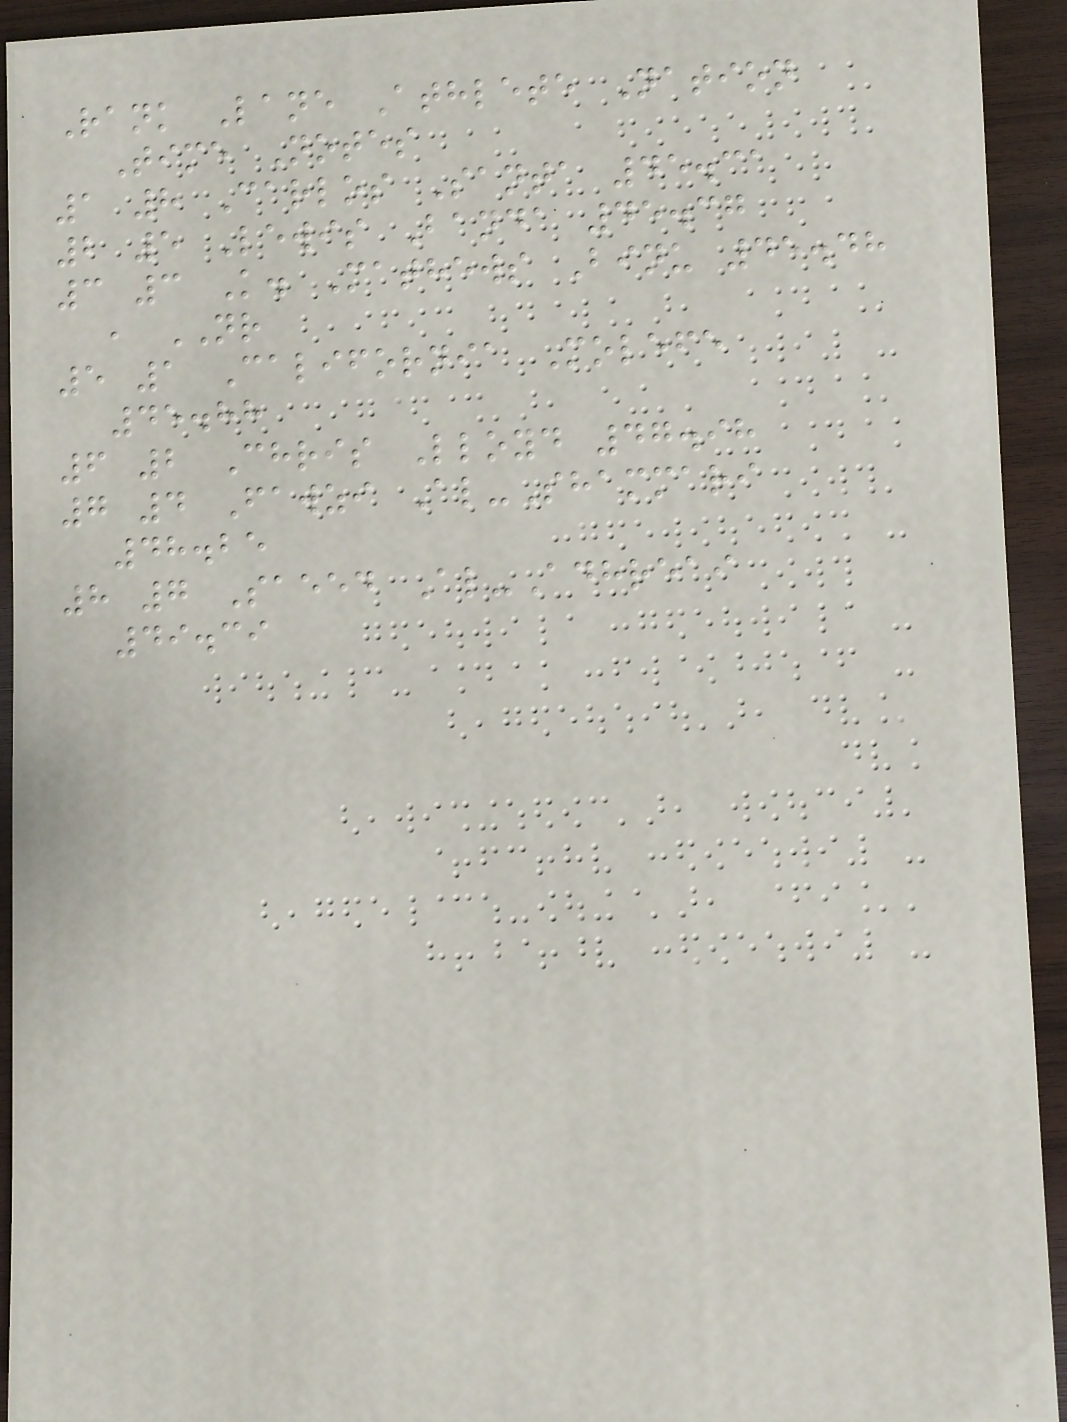Rank Lane Athlete Nation
Time Notes
1 8 Carlos Santa 45.31
2 5 Lewis Banda 45.37
3 3 K. Mathews Binu 45.48
, NR
5 1 California Molefe
45.88
6 2 Chris Lloyd 47.98
7 4 Fawzi Al-Shammari
48.25
8 7 Saeed Al-Adhreai
49.39
